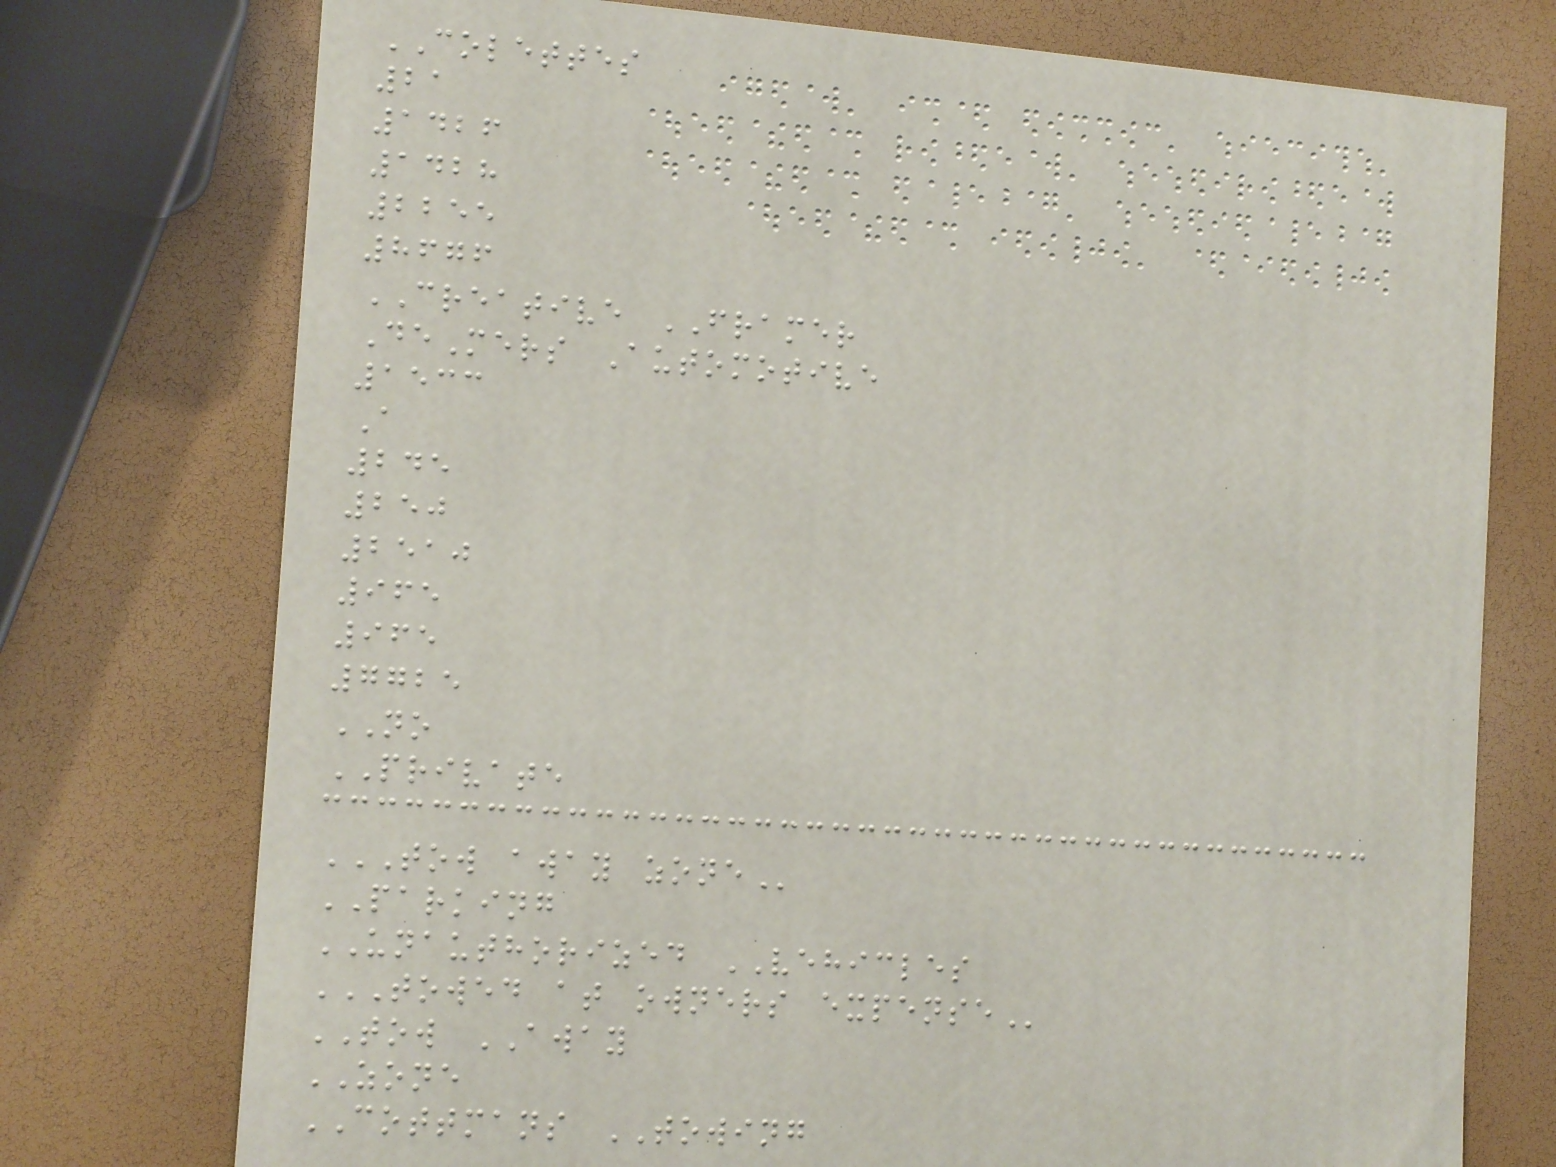COLETTES
21
1426
1428
2255
8676
CREATIVE FRAMER
DeMers Automotive
1533
A
245
250
2510
965
965
7725
NO
PRIVATE
TOW AWAY ZONE
PARKING
UNAUTHORIZED VEHICLES
TOWED AT OWNERS EXPENSE
TOW AWAY
ZONE
COTTMANS TOWING
